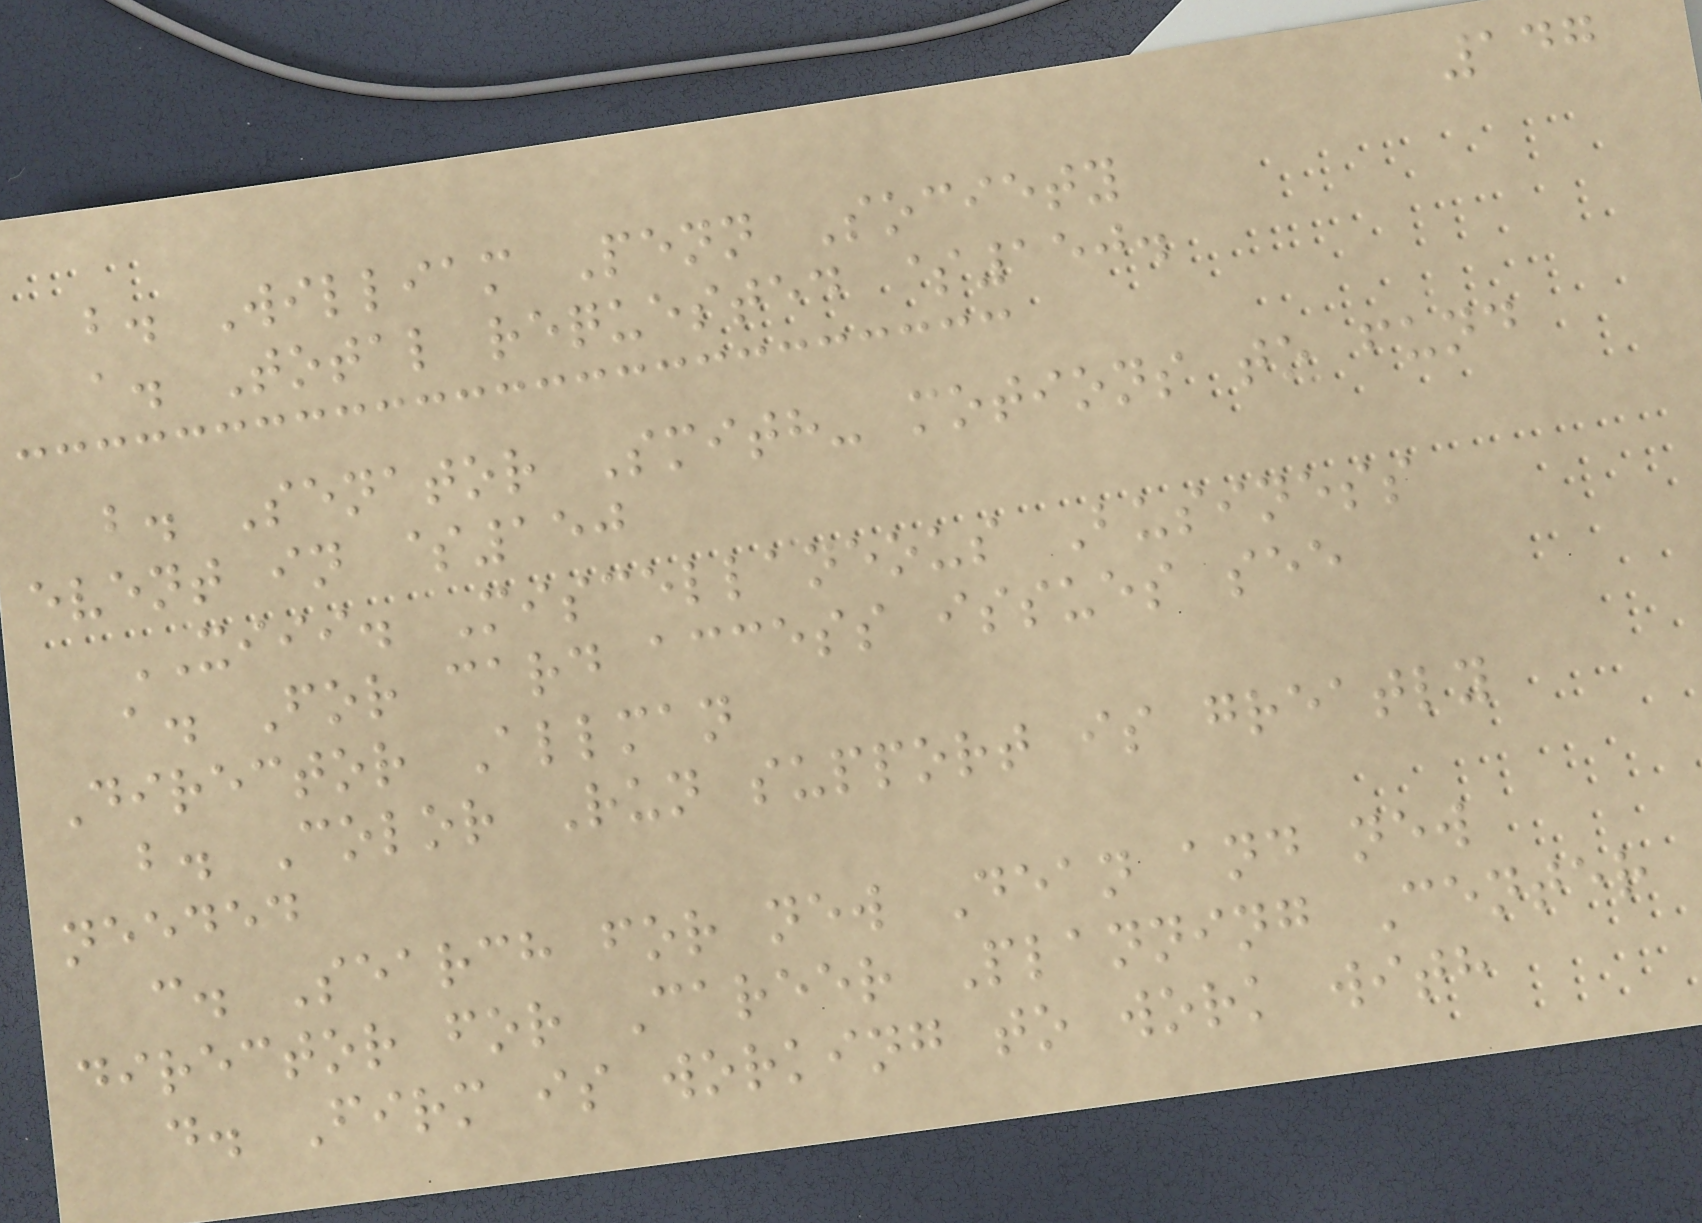147
b. William Penn Society
a. Total requested $150.
b. Senator Smith- motions to fund
event in $150
XIII. Miscellaneous Business
a. For card access issues see
Director Allman
b. Color Run support is greatly
needed
c. Search for new Dean and new
director for Career Planning Center
d. Firm is working to work with
